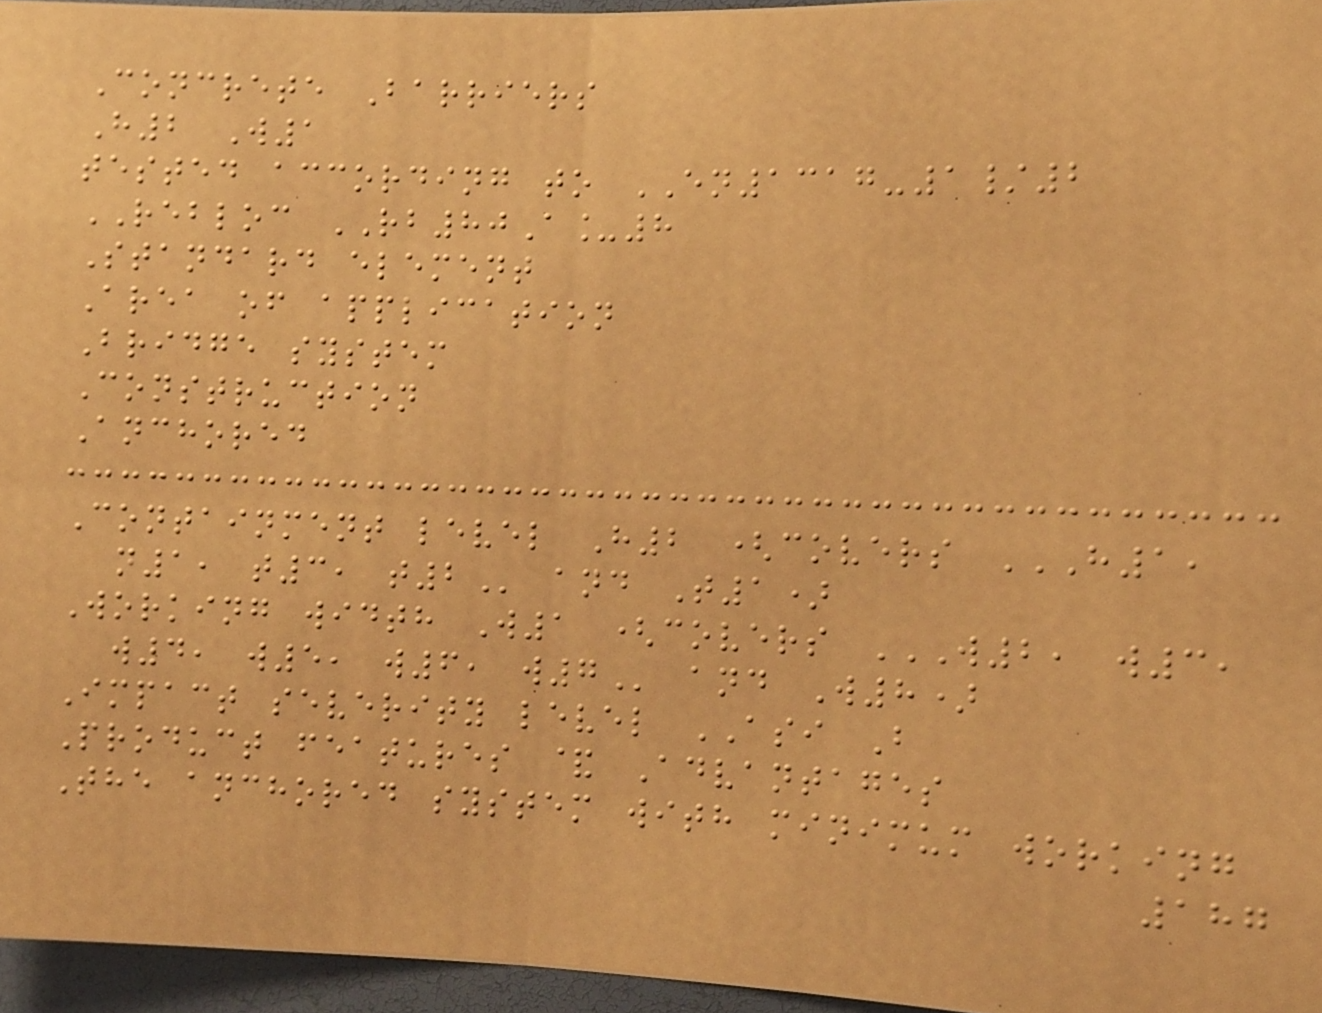Concrete Barriers
H2 W1
tested according to EN1317-1/2
REBLOC RB80A_8
Standard element
Area of application
Bridge system
Construction
Anchored
Containment level H2 (covers H1,
N1, T3, T2 and T1)
Working width W1 (covers W2, W3,
W4, W5, W6, W7 and W8)
Impact severity level ASI B
Product features & Advantages
The anchored system with minimum working
187
